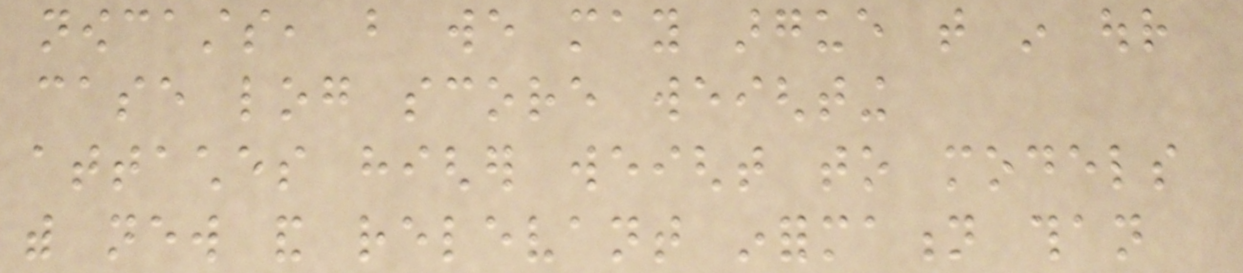nowcasts, but we may argue that in our
case log score weighting
attaches higher weight to models
with new and relevant information than
